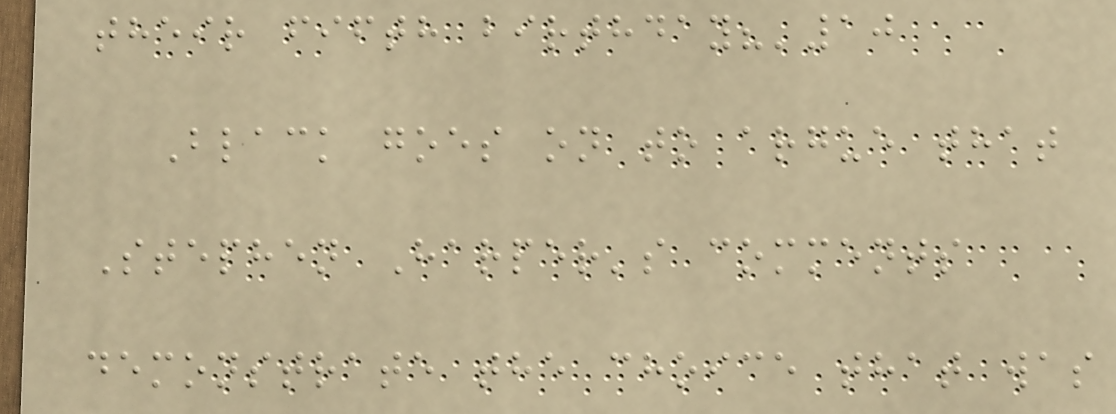their fifth birthday?'10
Black goes on to argue that
Stephen Harper's comments
demonstrate the choice that was
